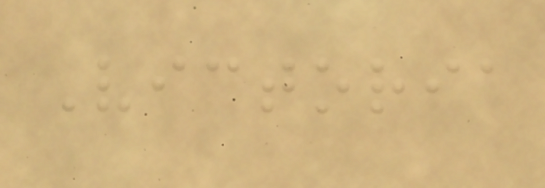Victoria
